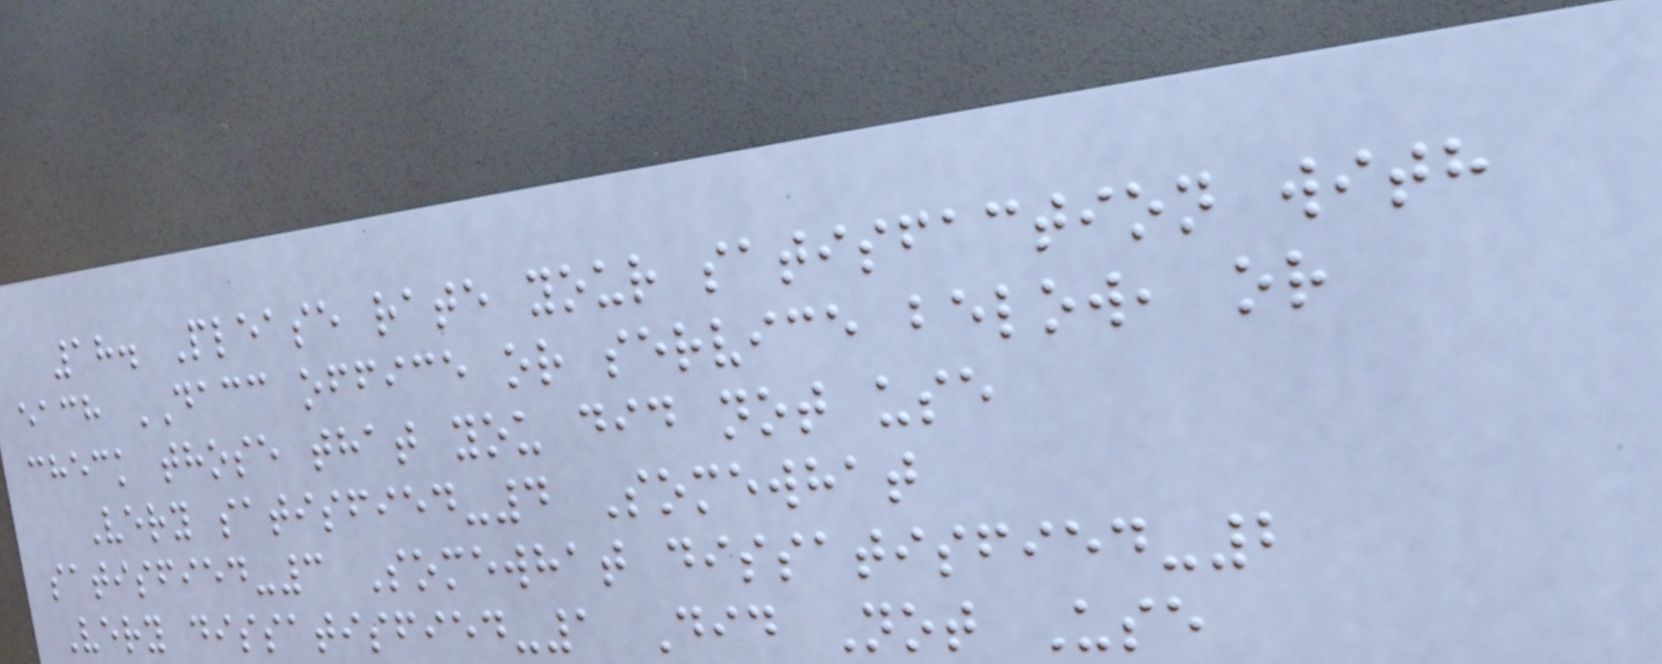18. Please rate your satisfaction with
each DACC office or service below, or
check those that you did not use
Very satisfied-4 Somewhat
satisfied-3 Somewhat dissatisfied-2
Very dissatisfied-1 Did Not Use
